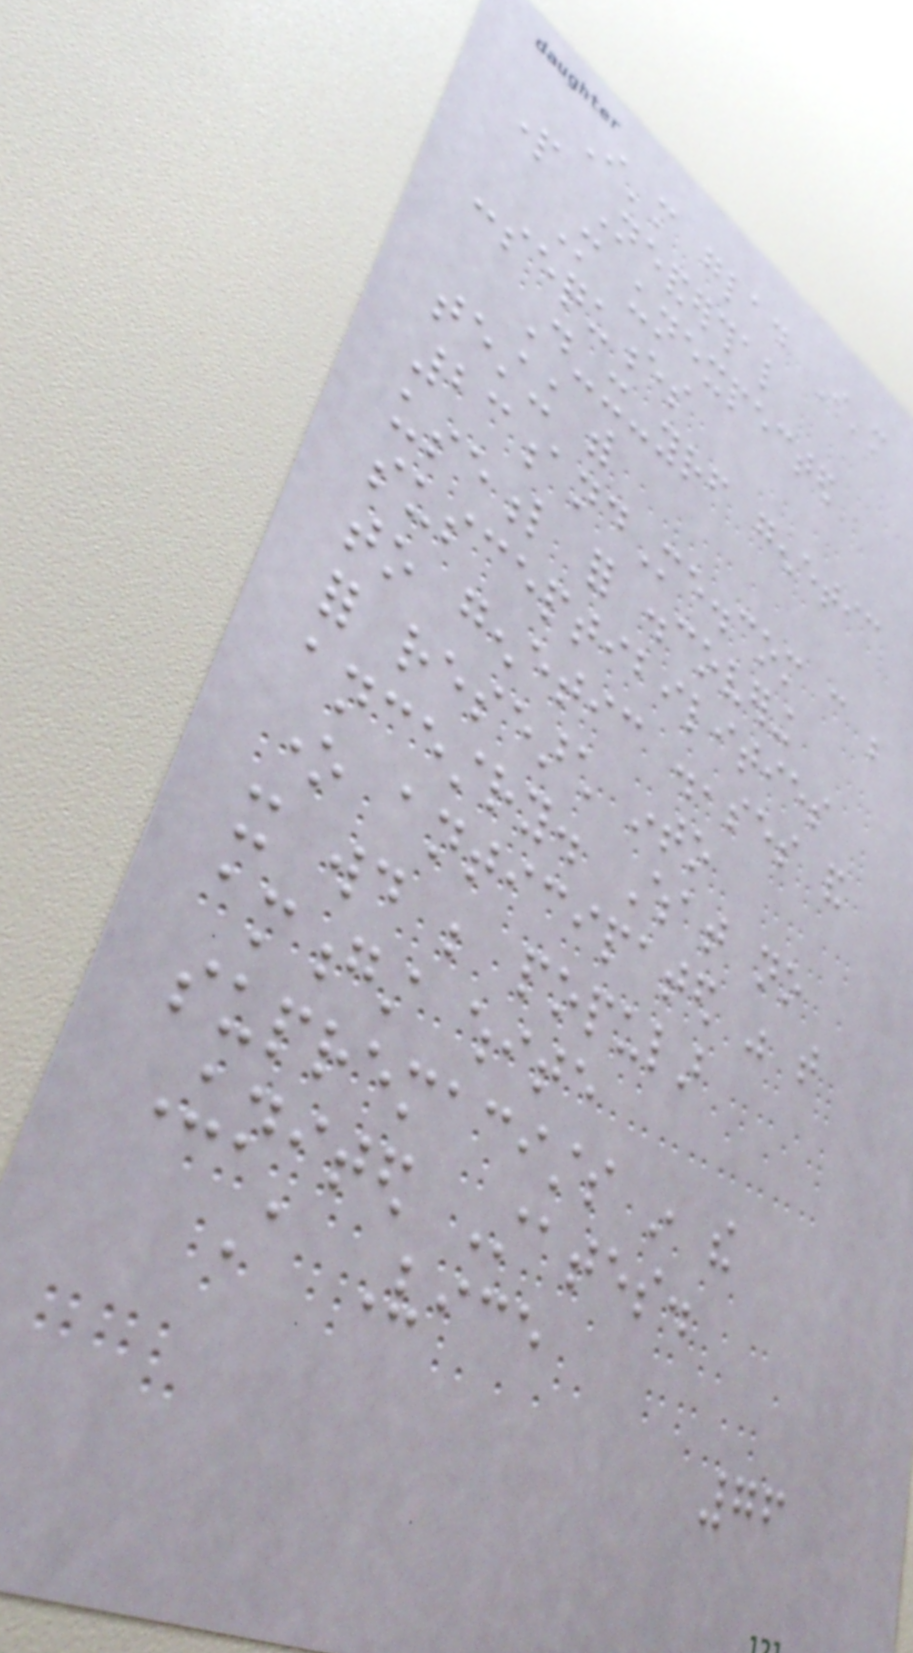I'm glad I'm
part Neanderthal
More unexpected
consequences
Do-it-yourself genetic
testing with
23andMe.com can be
useful for discovering
susceptibilities
to genetic diseases and
for research into
ancestry. What no
one anticipated was that
it would be popular
amongst white
supremacists in the
United States.
A Vice
76
